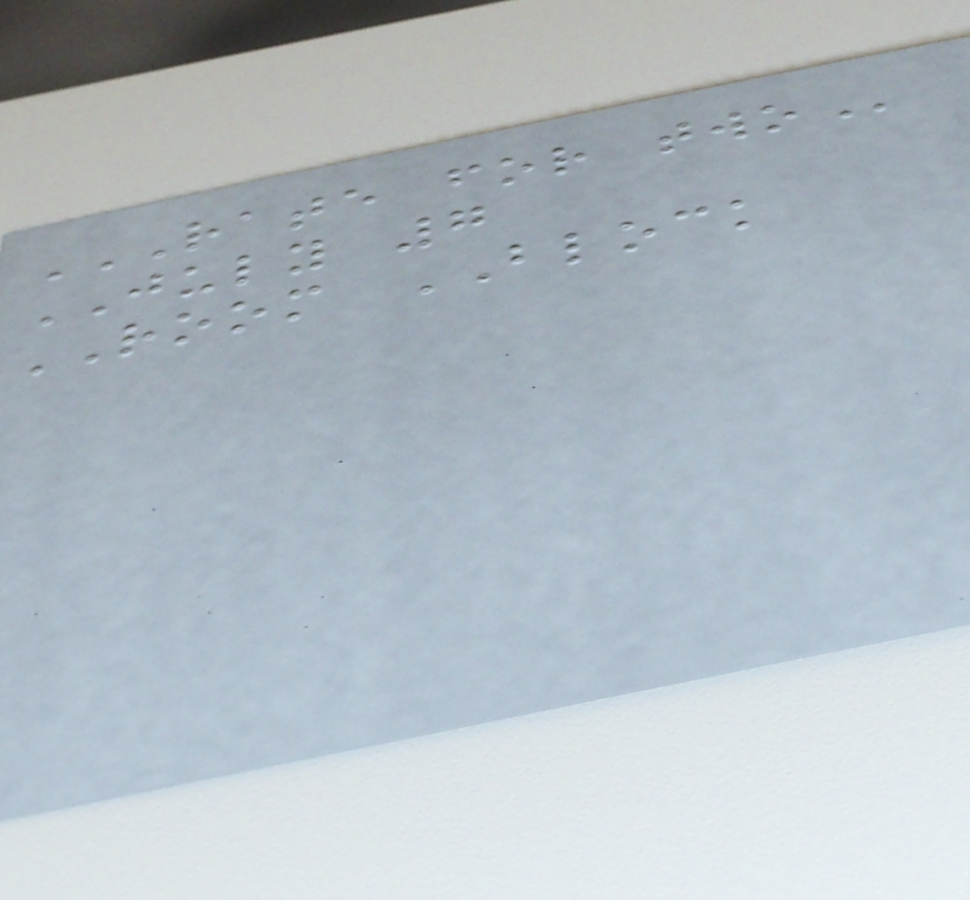RATE FOR TWO
JULY 7
ROOM BLOCK
